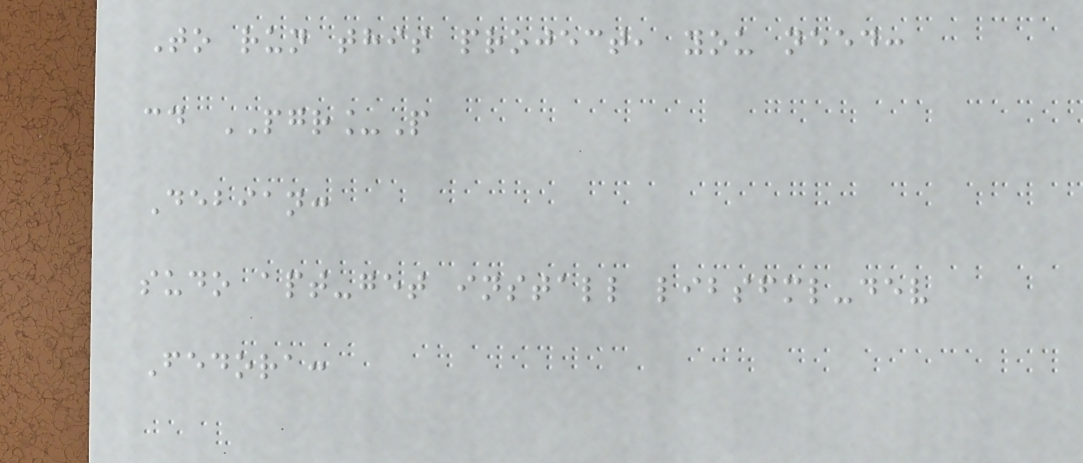To run this project, you need:
cd PGR_P
Debian:
sudo apt-get install libsfml-dev
Fedora:
